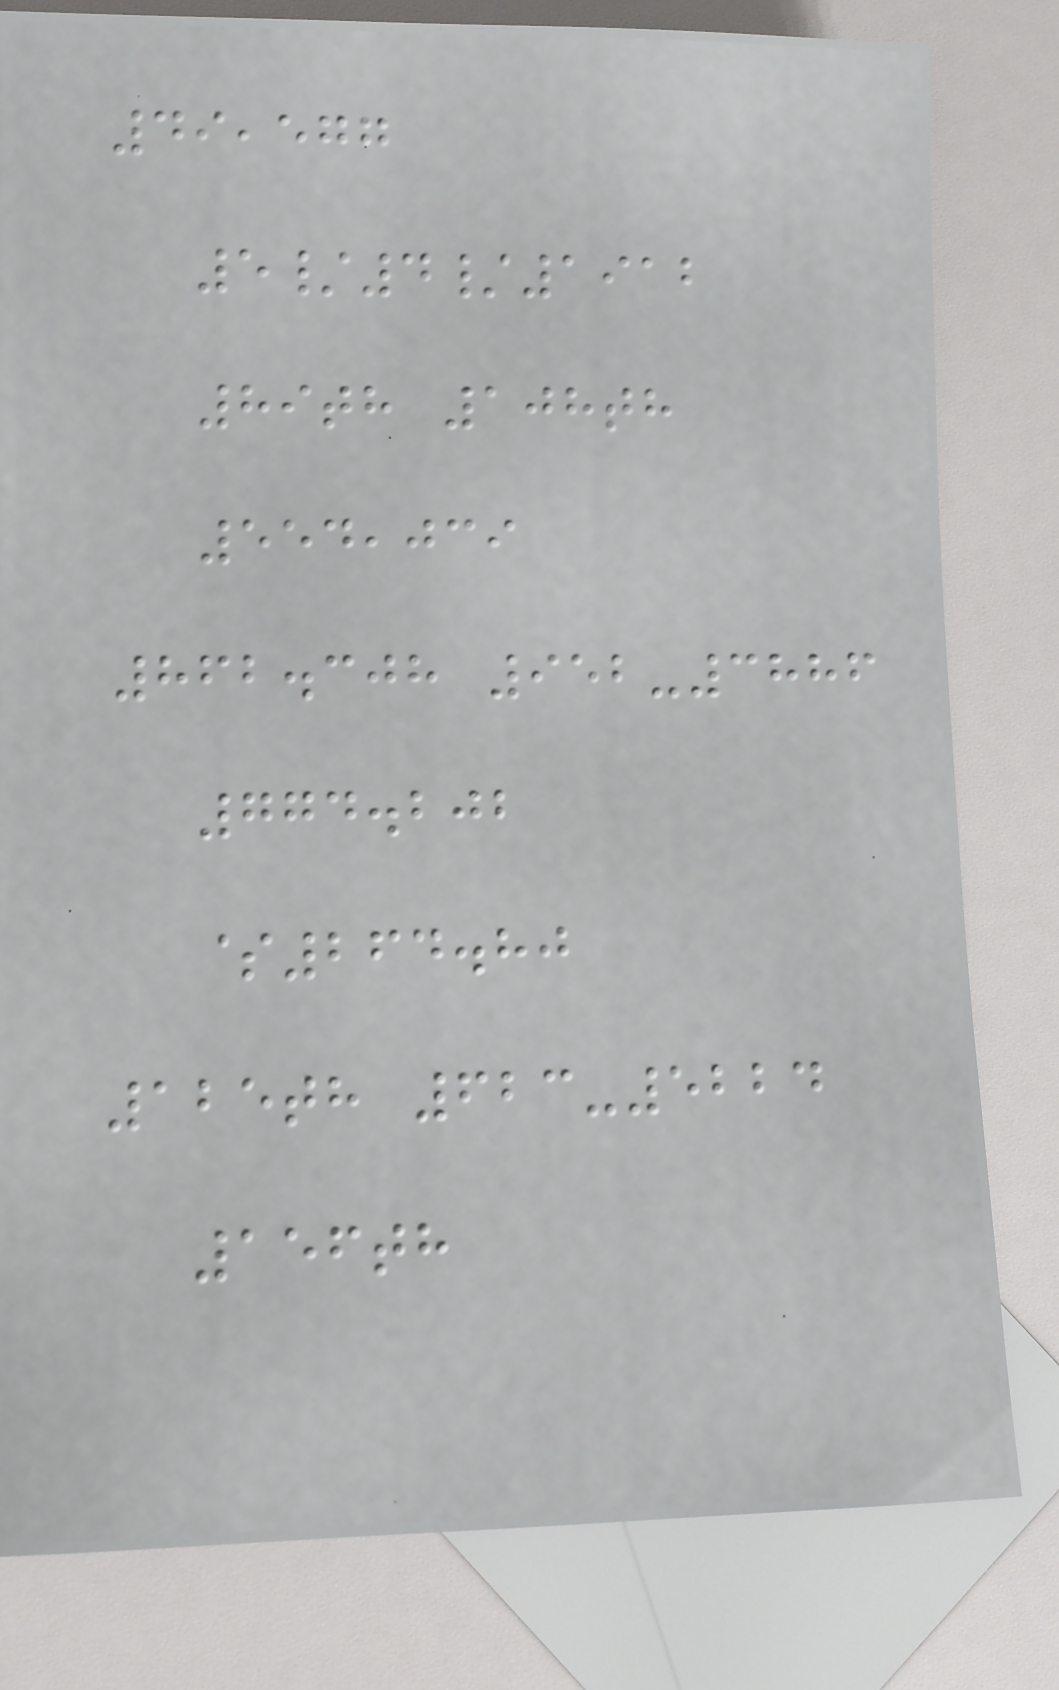49,577
5/4/1912
89th 108th
554,039
862.308 952-3886
774.202
$264.80
125th 623-5224
156th
